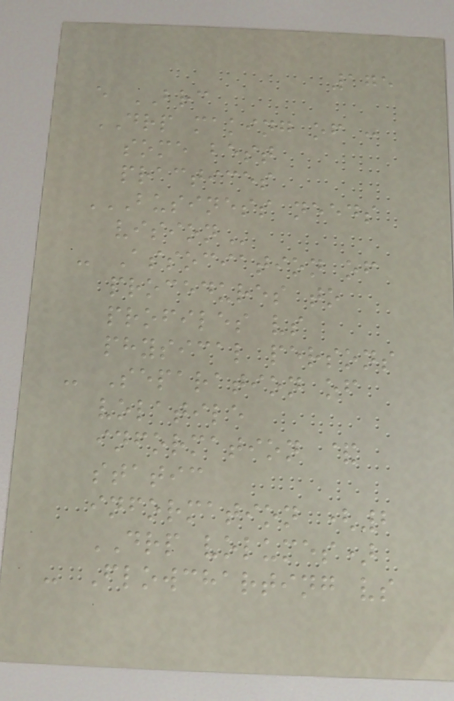175
e BRC
DRP making of :
some best
practices
BUSINESS NEEDS
VISION
- Association of
procedures to
profiles vs
physical persons
- Separation of
volatile
information &
static
information (2
DRP volumes)
- Flowcharting vs
